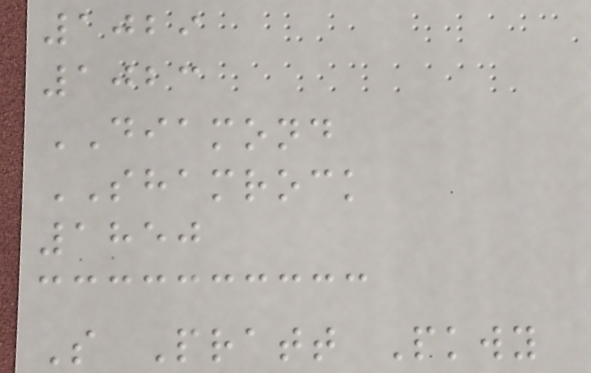1029
1023
DIAMOND
SHAMROCK
1850
S Pratt Pkwy
